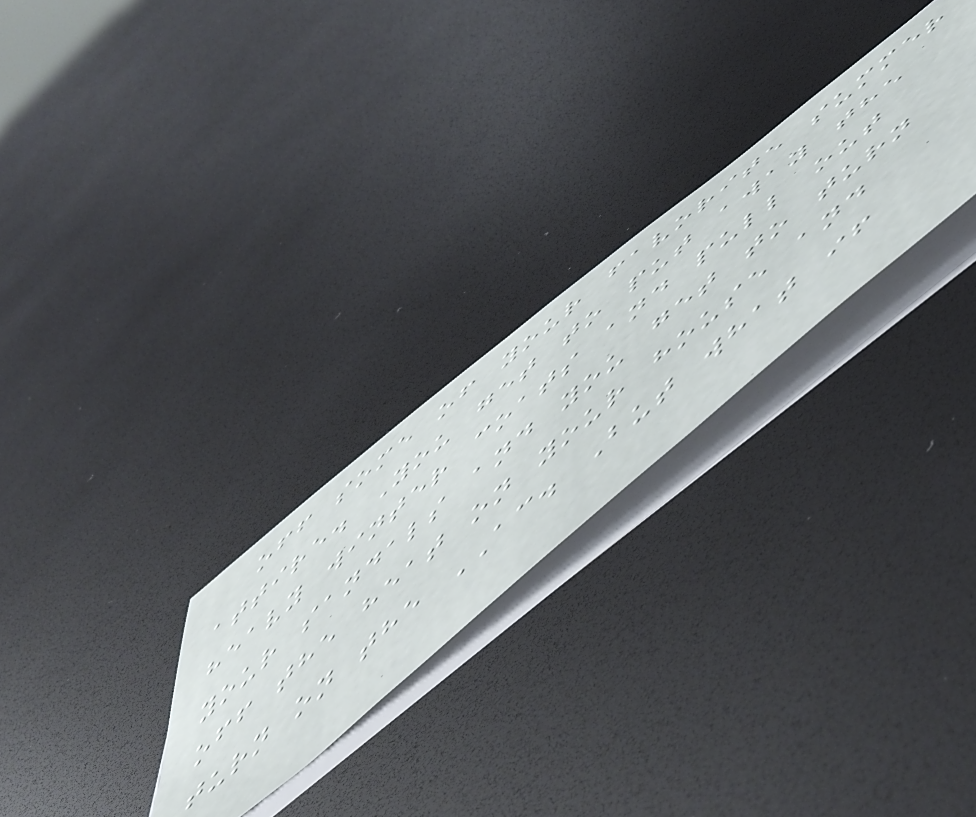off some of your favorite summer
attire. You get to put away the
heavy winter coats and pull out
your sandals and you get to turn
off the heat on your house and
turn on the AC. But what if
